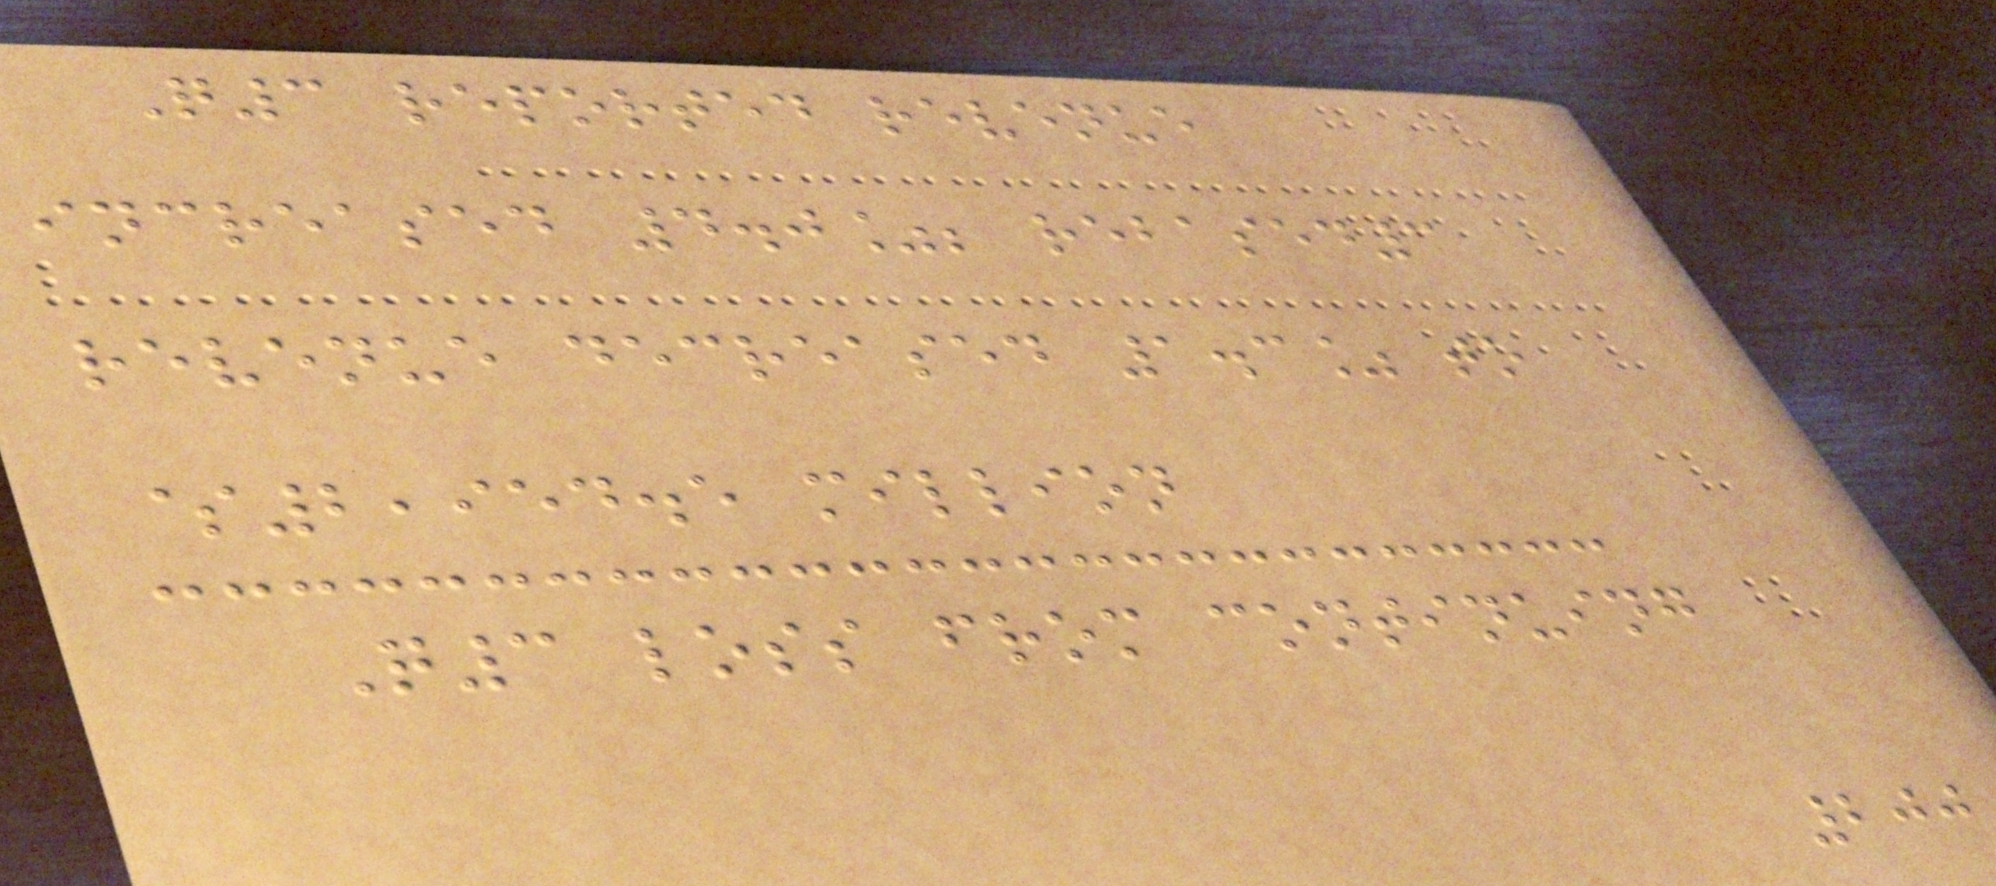Q3 reported revenue
increased 4.0%; rebased3
revenue decreased 1.3% to
$2,954.5 million
Q3 loss from continuing
200
